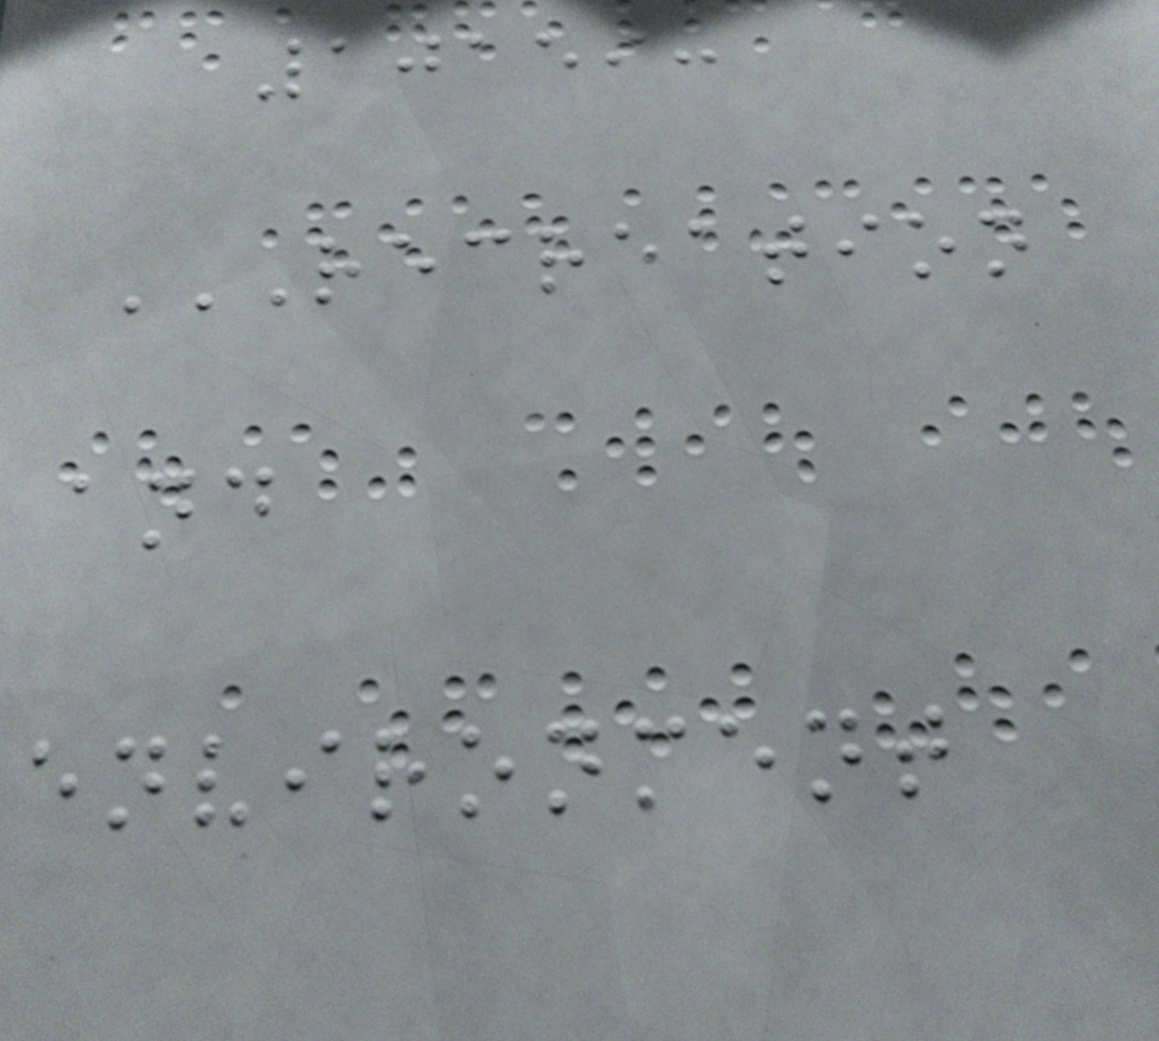10159:
RECREATION
AND
ENVIRONMENT
